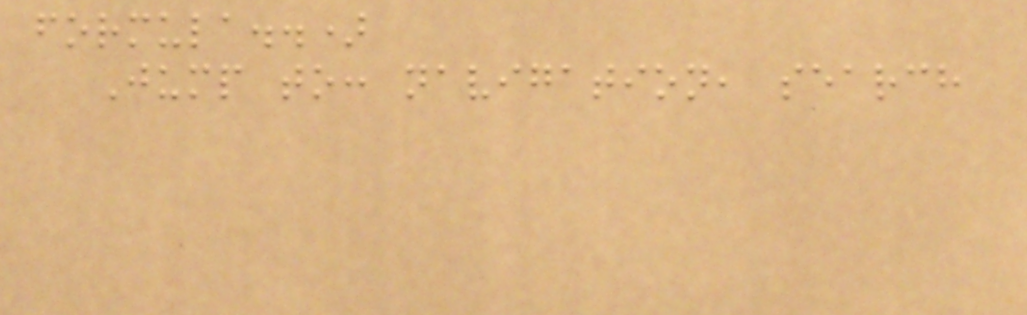formula..)
Jump to: navigation, search
